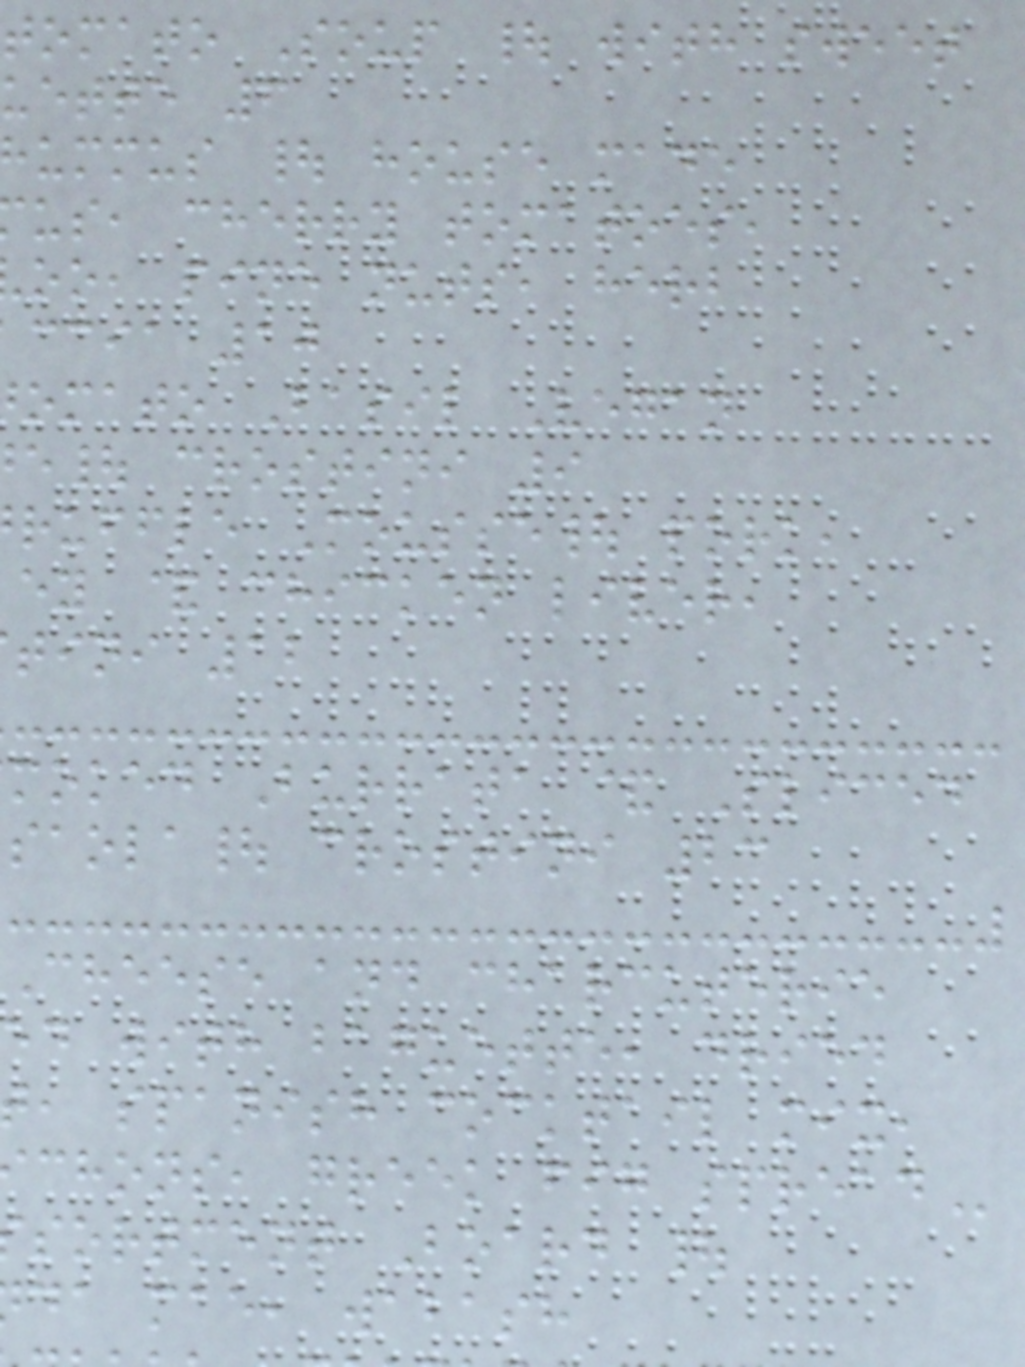tomato Soup | with sweet
uette 6
ummus | house made
us, cherry tomatoes,
oo, pine nuts, herb
ccia 10
omato Basil Vegan
e| crostini 9
ruffle Mousse| pork,
ey & chicken liver,
tini 12
moked Burrata & Sliced
saola| crostini 23
cheese and charcuterie
ed with baguette, dried
, spanish cocktail mix,
chons, greek fig
sortment Board |
da mae, wabash
